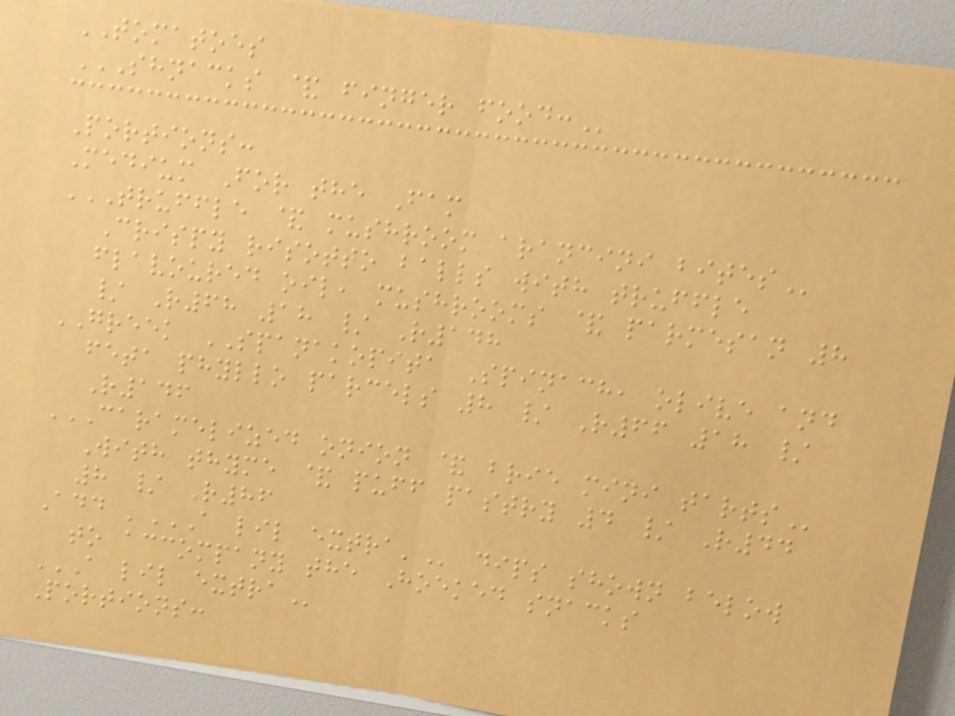TOMATOES
SHNACKS & FINGER FOOD:
Portions:
Medium For the Fam
TRUFFLE & MUSHROOM ARANCINI BITES
Crispy risotto balls with truffle
flavoured oil, mushrooms & parmesan 8
/ R68 18 / R148
GREEK SPANAKOPITA Spinach, olive and
feta phyllo parcels 8 / R66 18 /
R146
CARAMELIZED ONION & BRIE MINI TARTS
With thyme & puff pastry 4 / R44
8 / R86
Add 'A LIL EXTRA' dips shown below
to accompany the Hoeked snacks
A LIL EXTRA
Portions:
